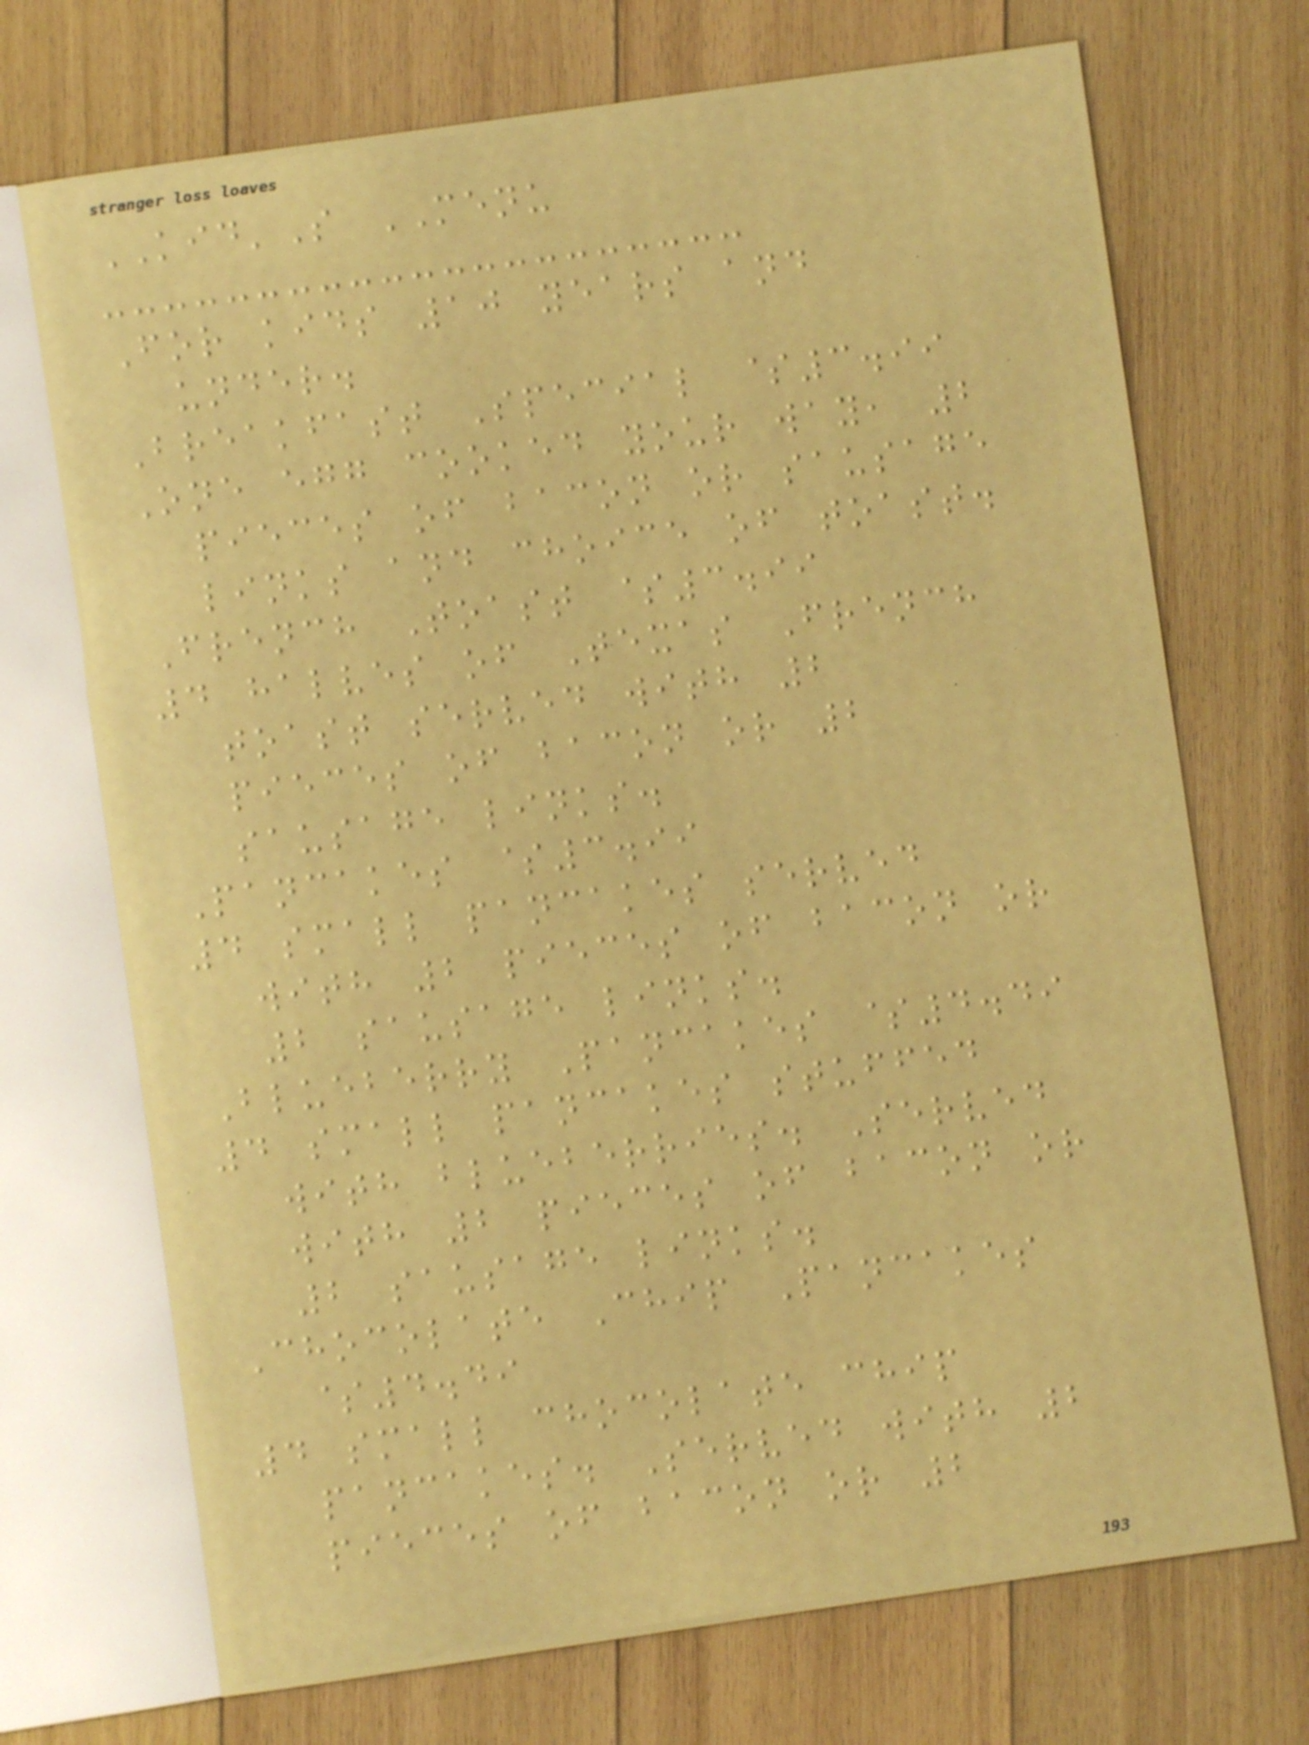KID'S MENU
For kids 10 years and
under.
Breakfast Special $3.99
One egg cooked your way, 2
pieces of bacon or sausage
links and choice of toast.
French Toast $3.99
4 halves of Texas French
toast served with 2
pieces of bacon or 2
sausage links.
Pancakes $3.99
4 small pancakes served
with 2 pieces of bacon or
2 sausage links.
Blueberry Pancakes $4.49
4 small pancakes stuffed
with blueberries. Served
with 2 pieces of bacon or
2 sausage links.
Chocolate Chip Pancakes
$4.49
4 small chocolate chip
pancakes. Served with 2
pieces of bacon or 2
